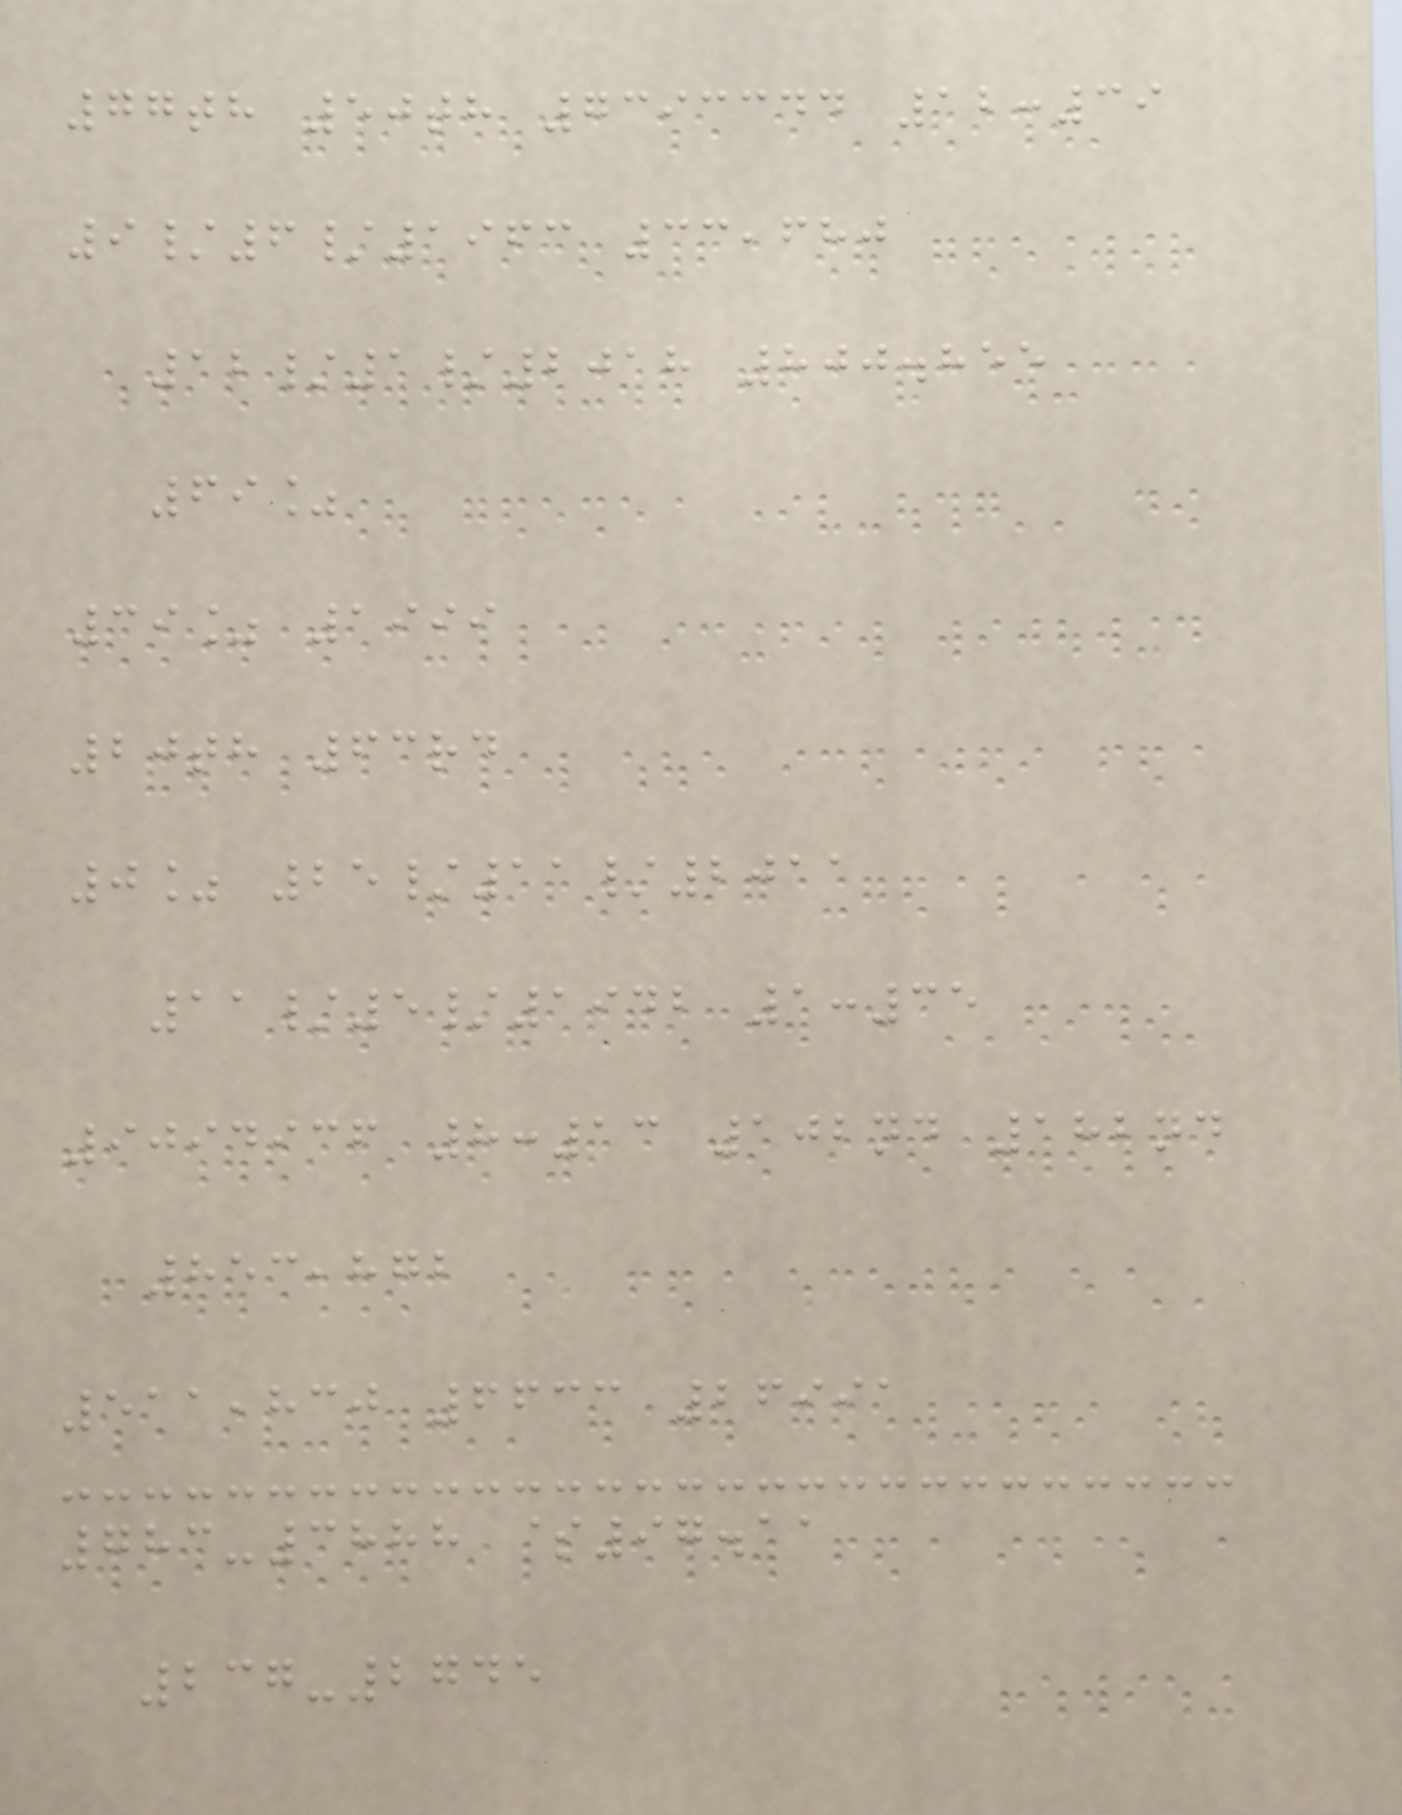77th 50th 7393344 12:39
9/6/1963 33,680
12/1/2018 800.855
69%
39% 1999
20th 63rd
0% 25/11/2011
11/5/1942 1:35
9094936 8:13 102nd 182nd
853,872
511,830 6633 26991
783-3888 $97.11
237-2745
